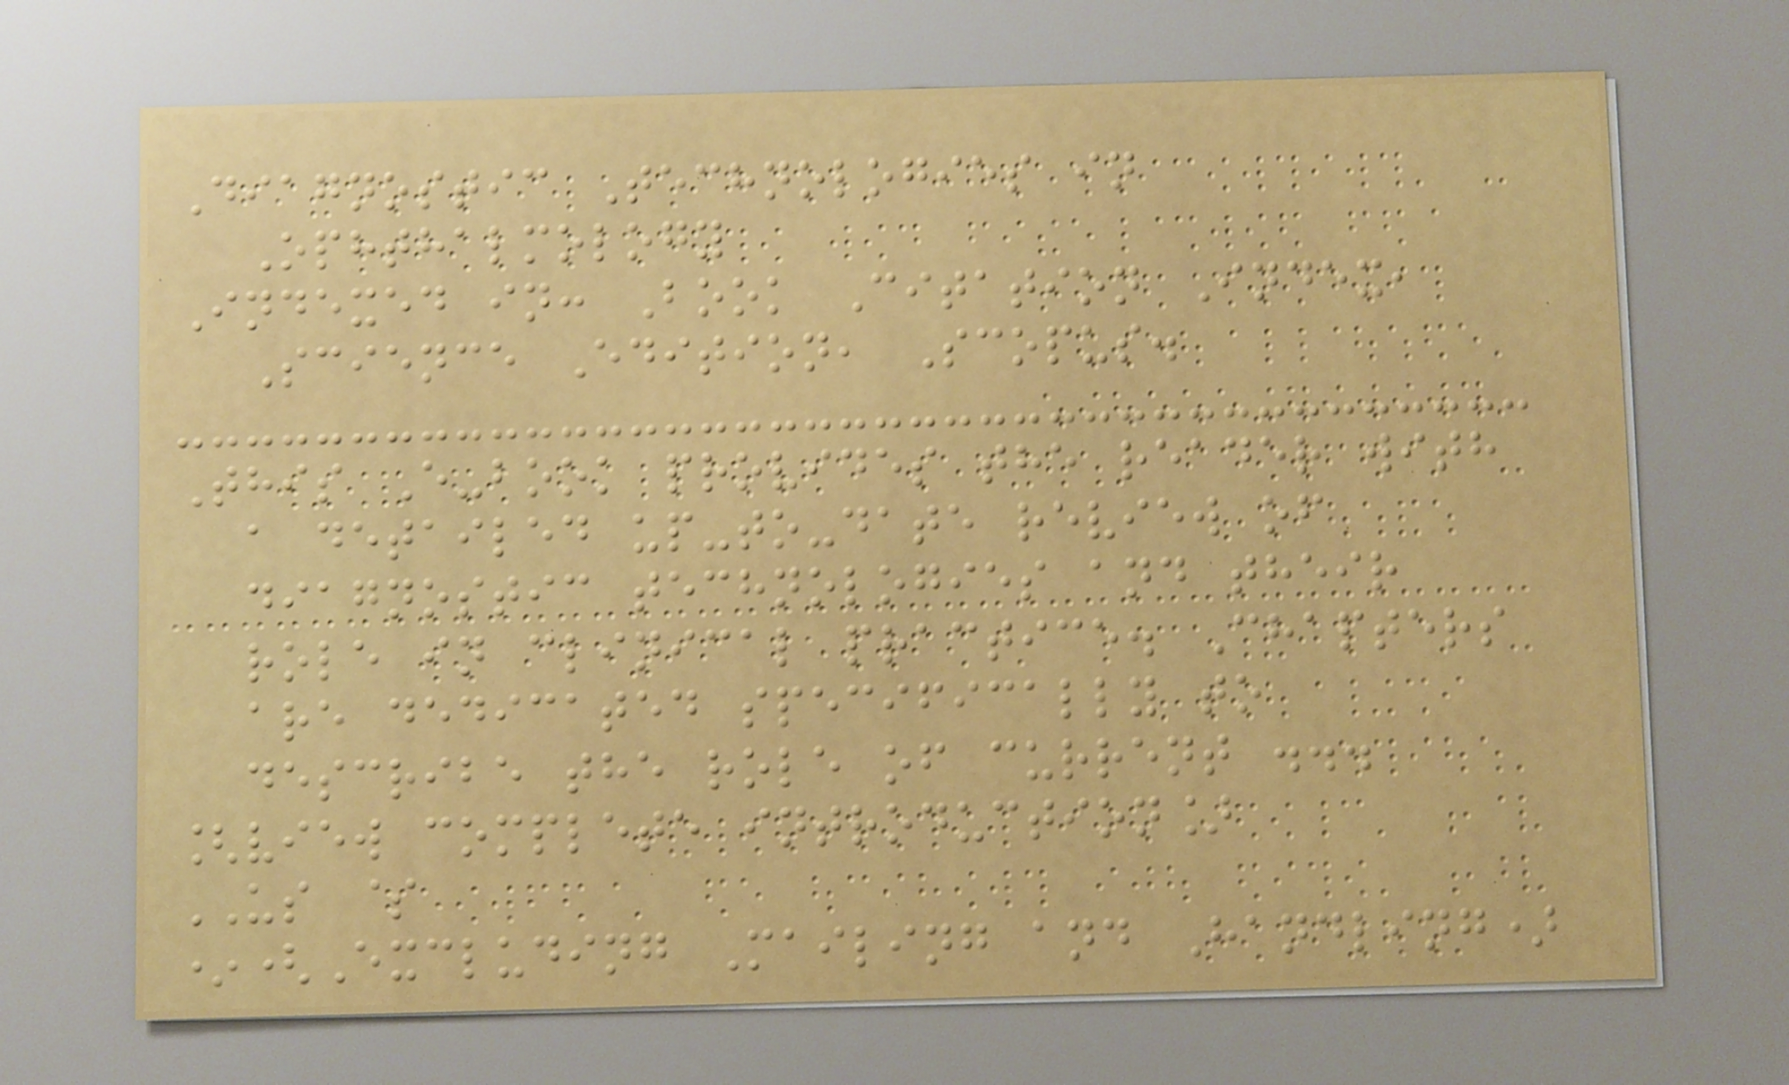Diagnostic Technologies in
Ophthalmology
Indexed in: Book Citation Index,
Science Edition, Scopus.
This E-book provides the reader with
a detailed up-to-date review of
diagnostic technologies and their
role in clinical practice. Chapters
are dedicated specifically to
describe the role of current ...
[view complete introduction]
US $
*(Excluding Mailing and Handling)
